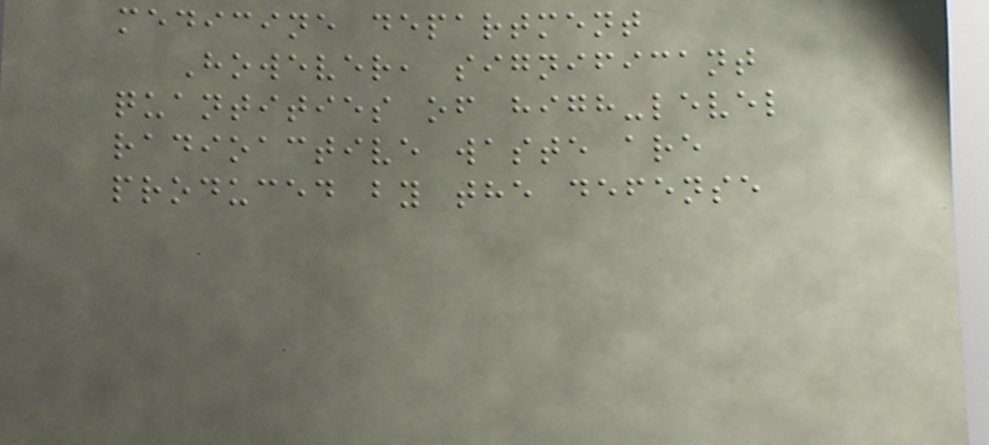medicine department
However, significant
quantities of high-level
radioactive waste are
produced by the defense
